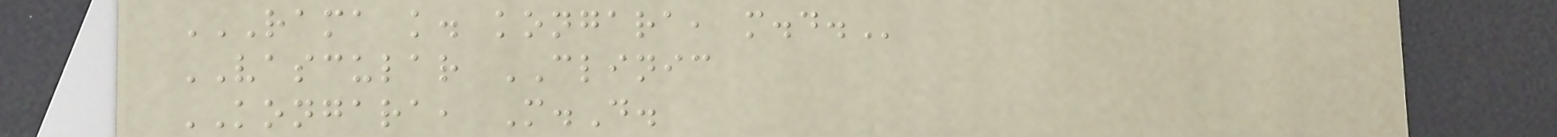RAMA K. KONGARA, M.D.
VASCULAR CLINIC
KONGARA, M.D.
